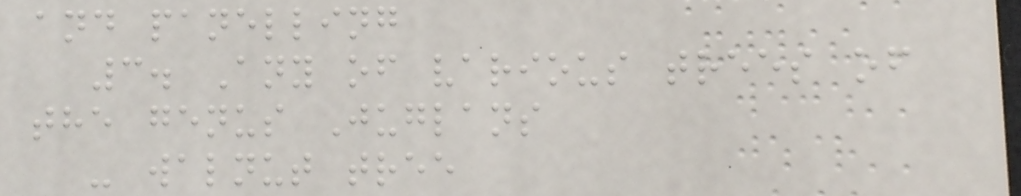and panelling
3. Any of various trees of
the genus Juglans
- walnut tree
